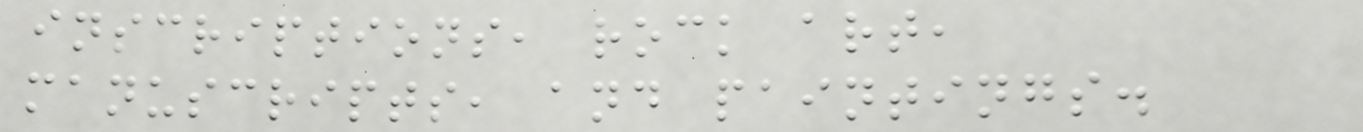inscriptions, rock art,
manuscripts, and paintings.
